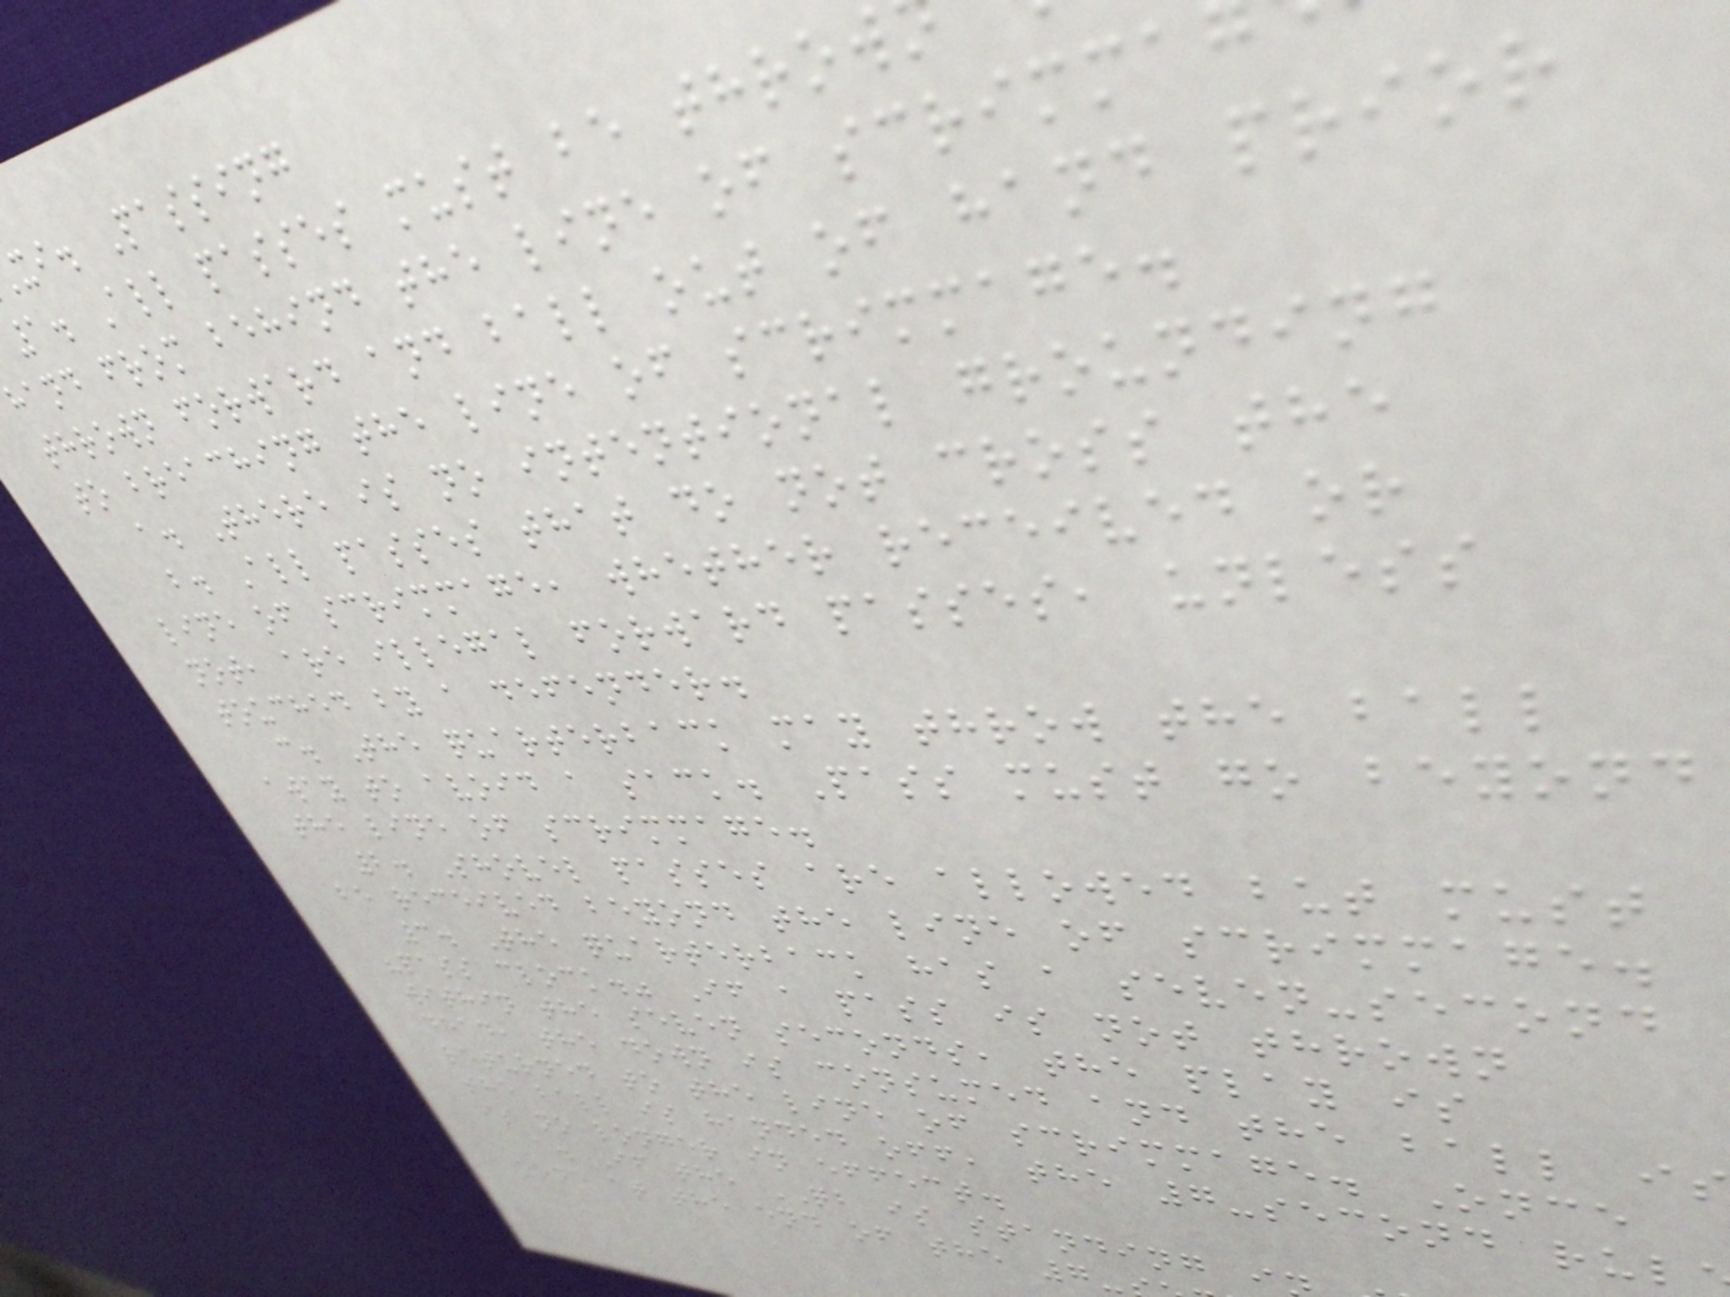xi. Passing
1. All passes must be throw
hand from behind the line of scrimma
thrown forward and ball out of hand prior
to breaching the line of scrimmage.
a. There is no intentional grounding
b. All passes that do not cross the
line of scrimmage, whether received or
not, are illegal forward passes, unless
touched by a defender.
c. The quarterback may throw the ball
away to avoid a sack. Pass must go beyond
the line of scrimmage.
2. Shovel passes are allowed but must
be received beyond the line of scrimmage.
3. The quarterback has a seven-second
"pass clock." If a pass is not thrown
within the seven seconds, the play is
dead, the down is consumed and the ball is
returned to the line of scrimmage. Once
the ball is handed off, the 7-second rul
is no longer in effect.
a. If the QB is standing i
zone at the end of the 7-
